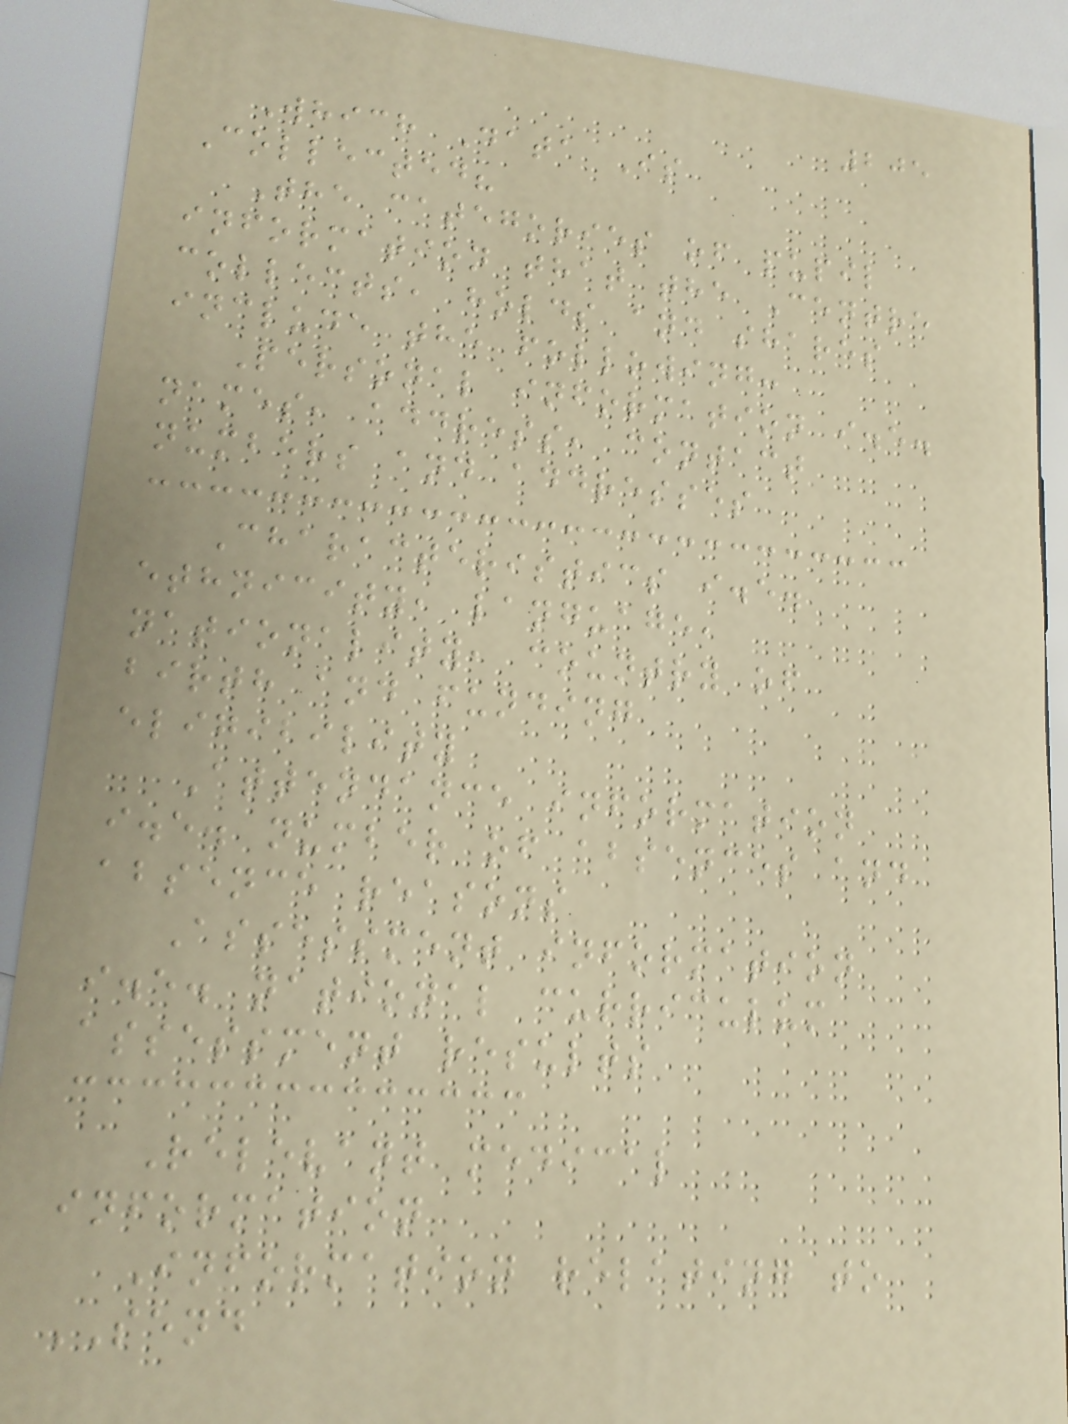205
Which Data Is
Collected?
The categories of pupil
information that the Centre
collects, holds and shares
include the following:
Personal information i.e.
names, address, contact
numbers and addresses
Characteristics i.e.
ethnicity, language,
nationality, country of
birth and funding
eligibility
Attendance information
i.e. number of absences and
absence reasons
Assessment information
i.e. national curriculum
assessment results
Relevant medical
information
Information relating to
SEND
